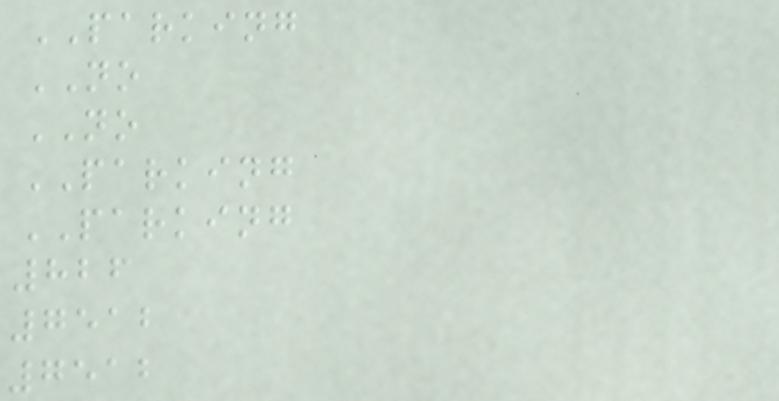PARKING
NO
NO
PARKING
PARKING
826
7512
7512
